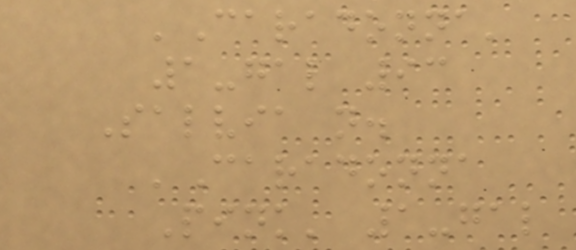'Caradonna'
1-gal 93
Salvia n.
'Caradonna
Pink' 1-gal
